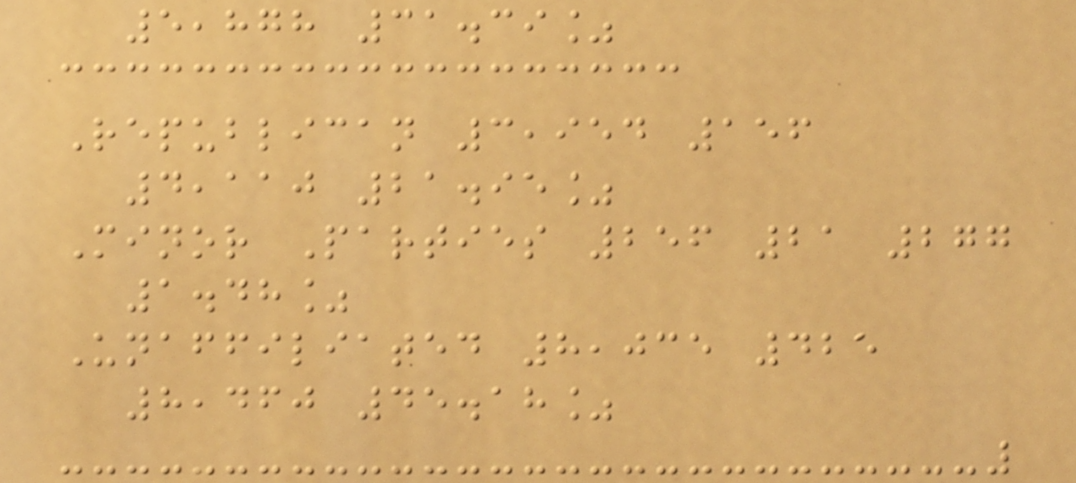5,878 31.39%
Republican 3,954 156
4,110 21.95%
Minor Parties 256 21 277
1.48%
Unaffiliated 8,035 425
8,460 45.18%
